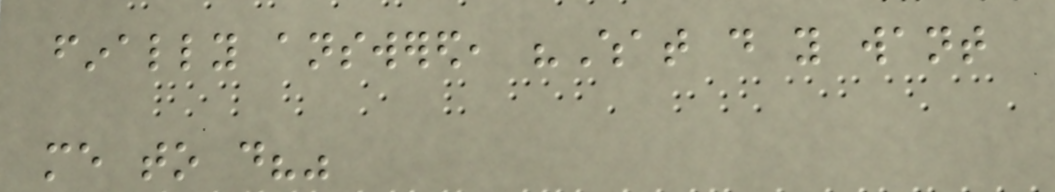finally answered, "What do you want
me to do?"
